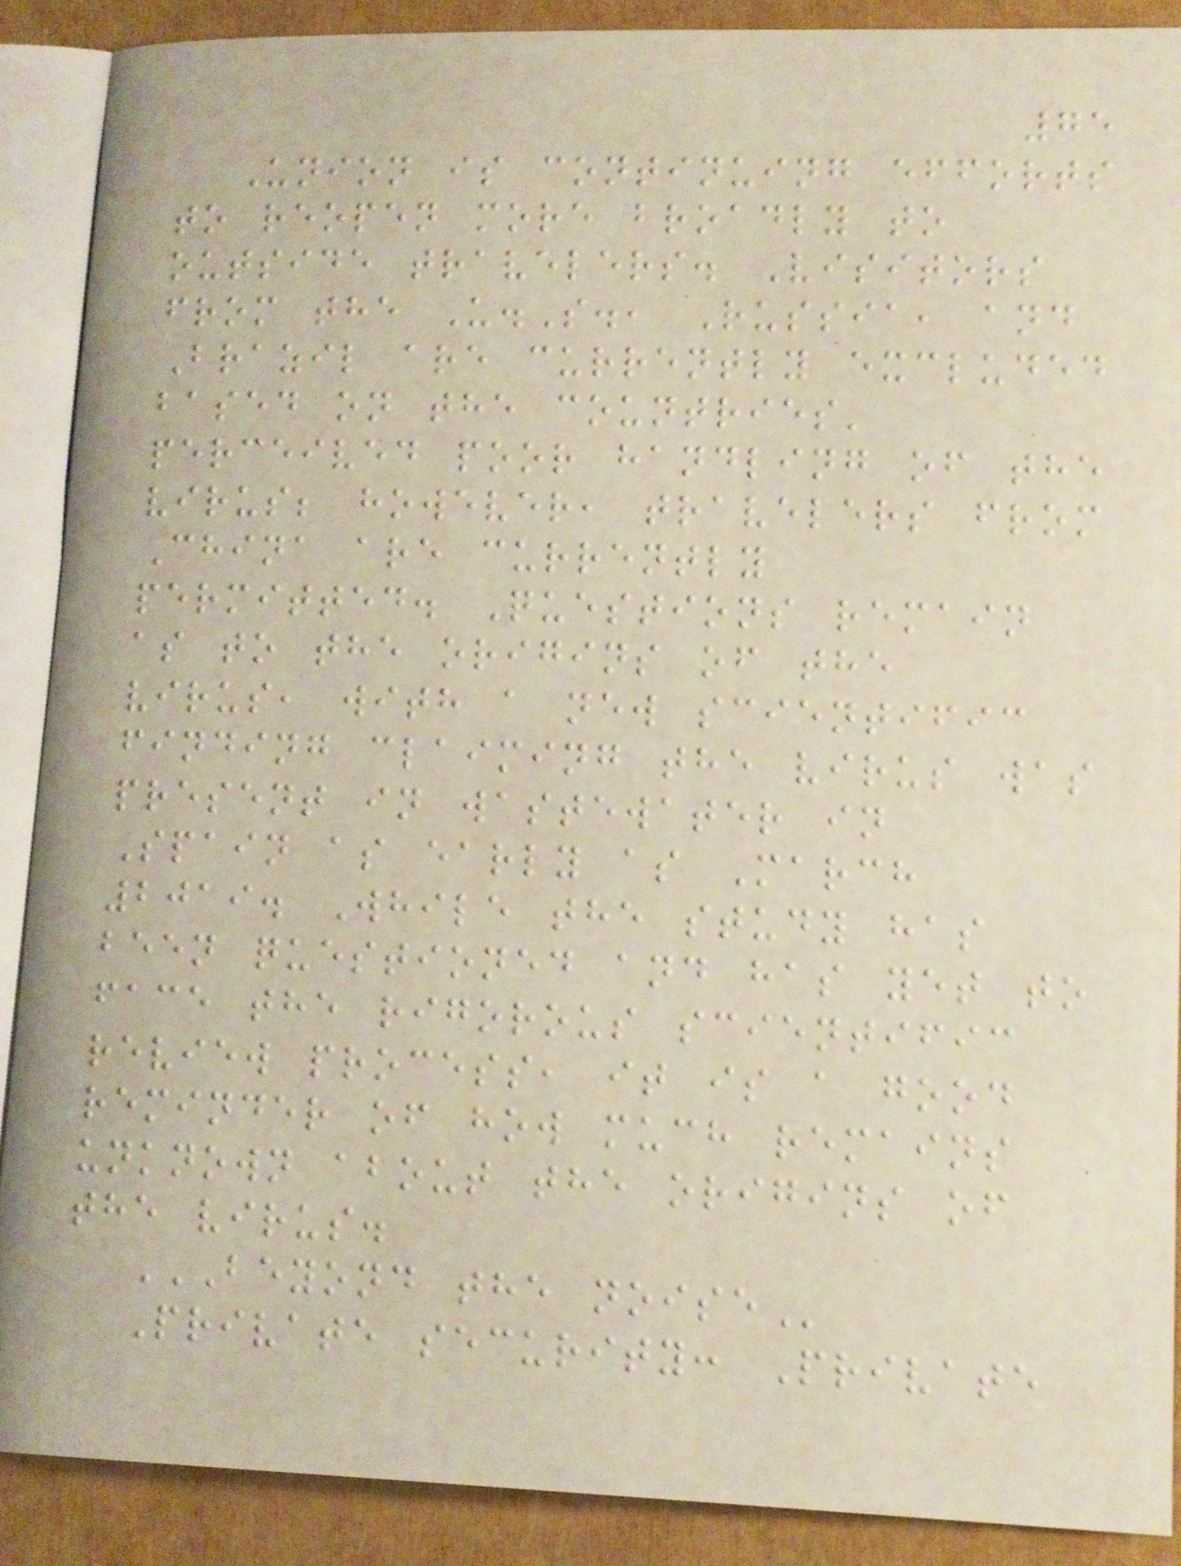75
Union is continuing efforts
to reopen more broadly to
outside travelers. Visitors
from the U.S., Russia, and
Brazil are currently excluded
based on the countries'
perceived poor handling of the
virus; however, travelers from
China are currently
permitted. Questions remain
as to the origins of the
virus, with a new scientific
finding claiming the virus was
present in wastewater in
Spain as early as March
2019. While the study has
been questioned and has yet to
face the rigorous scientific
review process, it is a good
reminder of how much remains
unknown about the origins of
the virus.
BEYOND THE NOISE
Private security: Private
